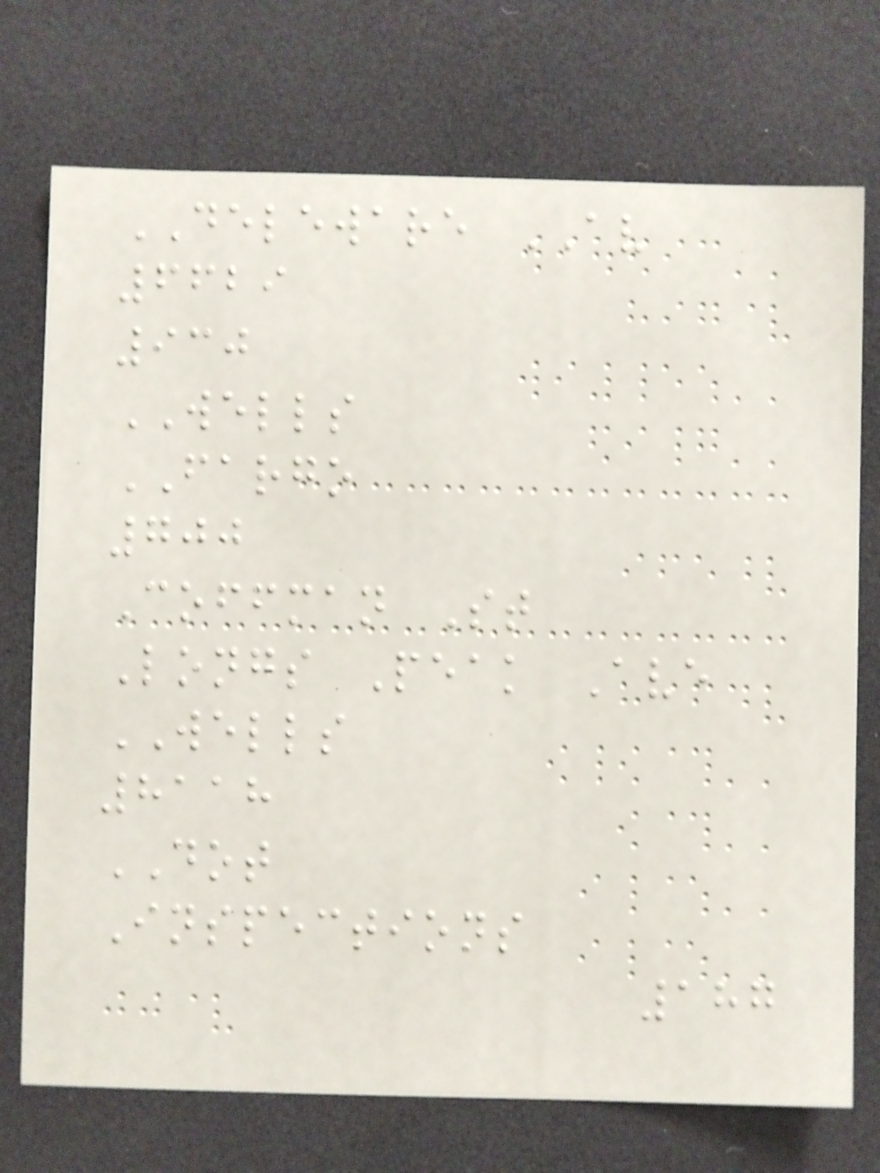DELEWARE AV
6629
930
WELLS
FARGO
700
Coffman St
Longs Peak Ave
WELLS
8118
DOT
Inspections
187
